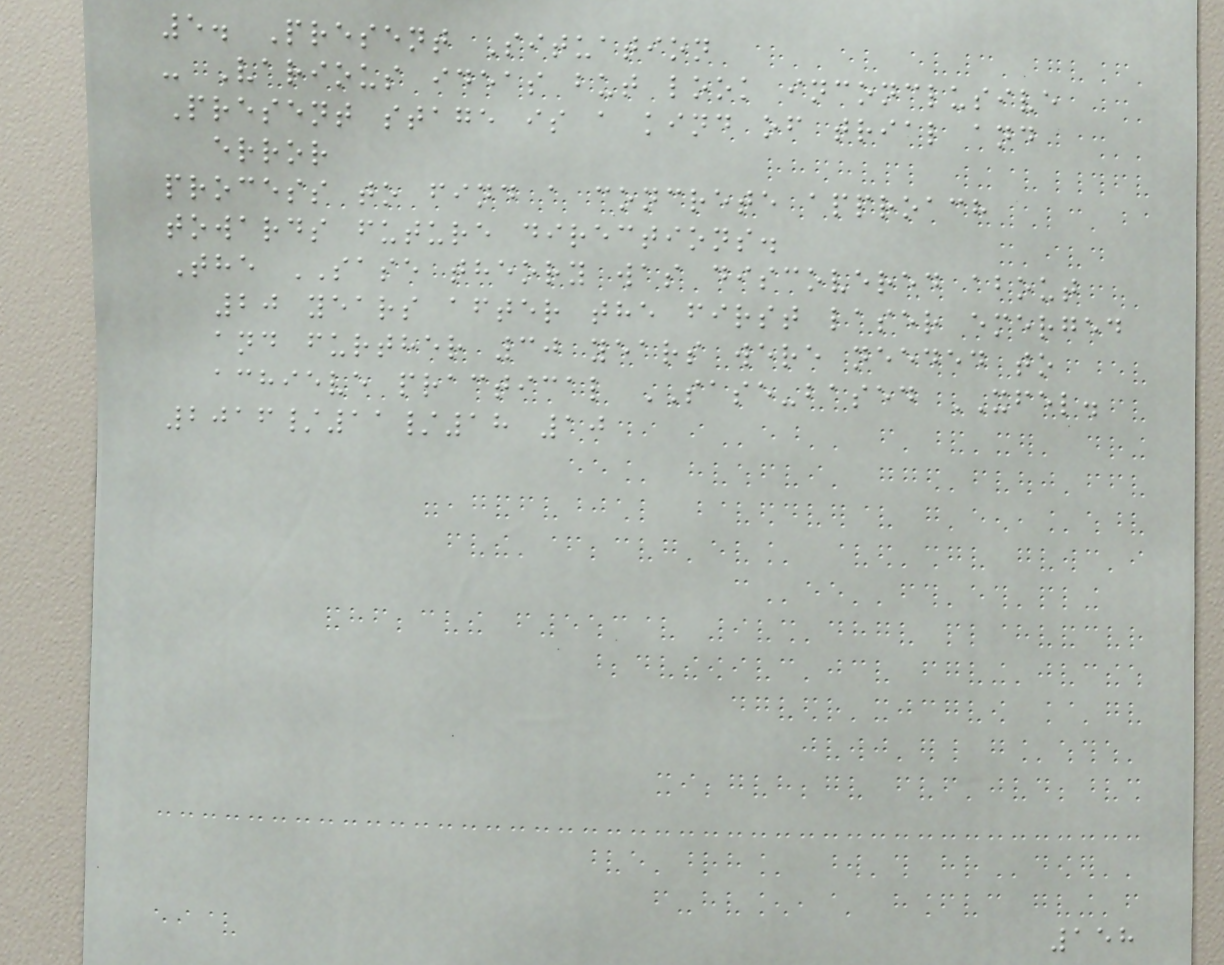5. Present Situation
- Various ideas but look inconclusive
Present stage is a kind of trial and
error
process to find a concrete approach
towards future directions.
The SASE theory was discovered about
20 years after the first laser emerged
and further 30 years were needed to
achieve practical SASE-based XFEL.
2016/11/18 10
158
